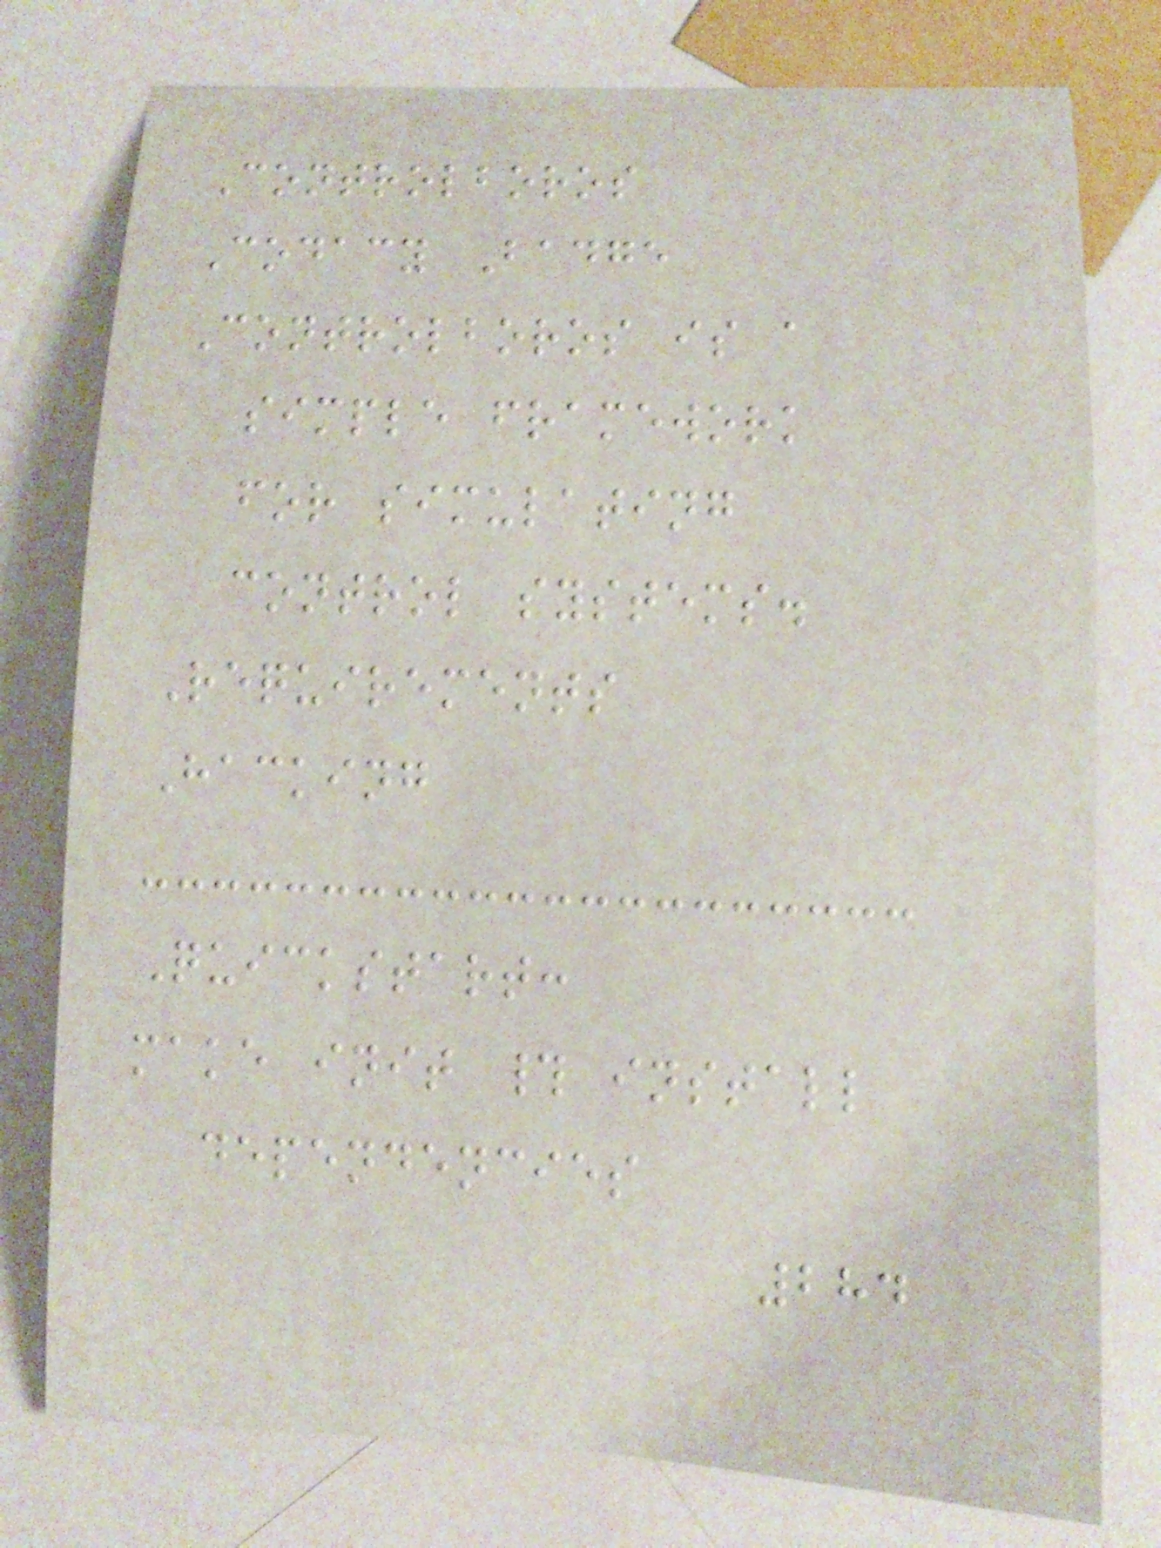Controlboros
Codacy Badge
Controlboros is a
simple framework
for simulating
control systems.
Requirements
Hacking
Quickstart:
make init # install
dependencies
284
